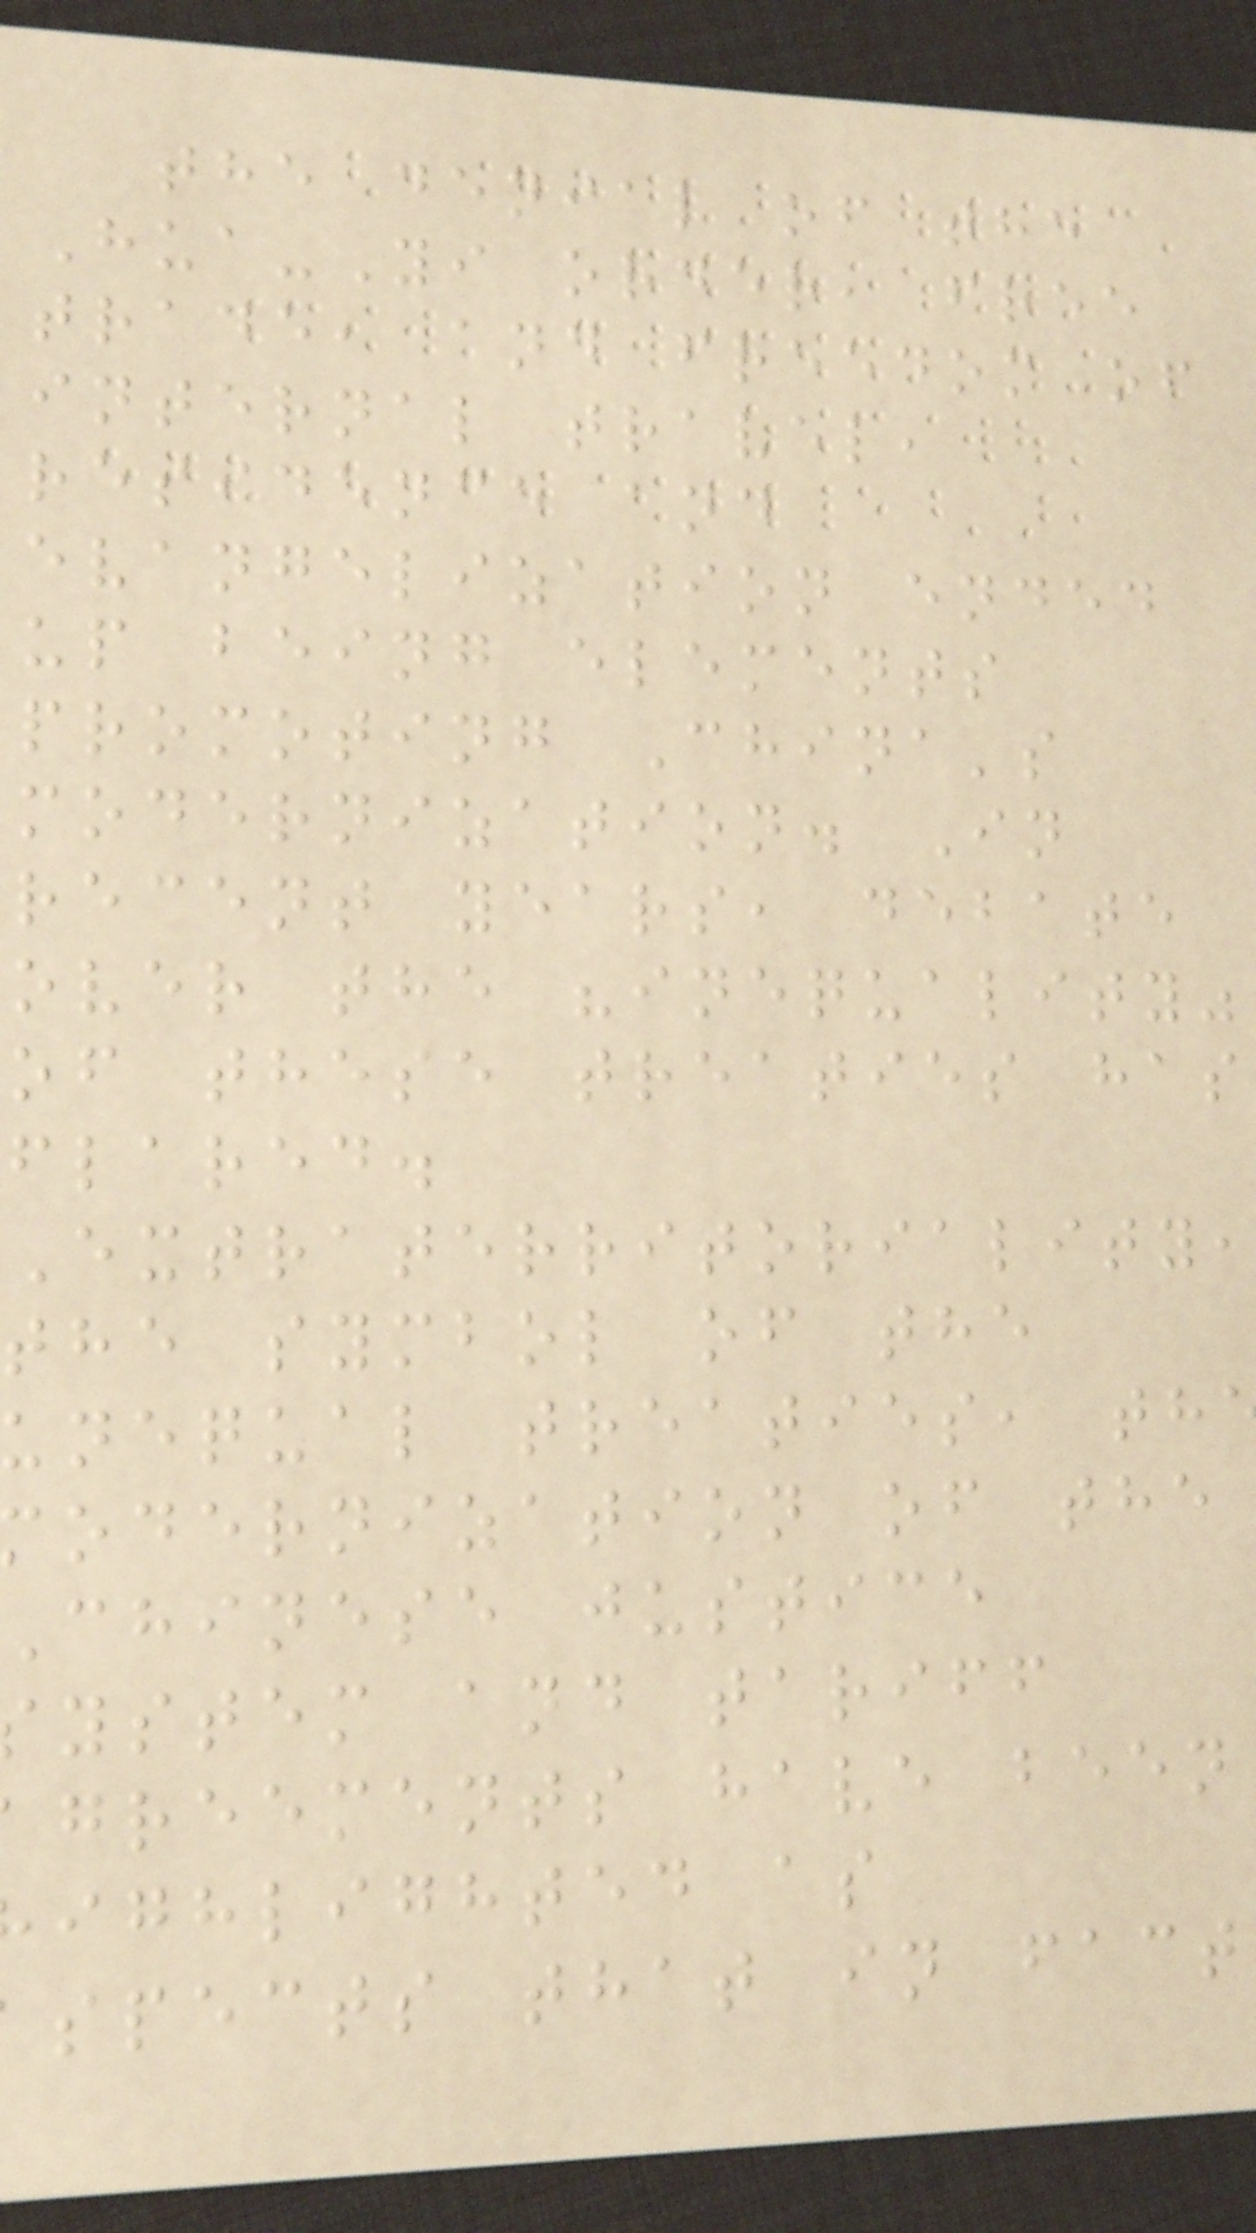the denial of the
Hua-Yi order, free
trade, and freedom of
internal travel,
residence and
evangelization ended
up being elements
promoting China's
modernization. In
recent years, debate
over the "inequality"
of these treaties has
flared.
Extraterritoriality,
the symbol of the
unequal treaties, th
odernization of the
chinese justice
ystem and tariff
greements have been
ighlighted as
spects that in fact
